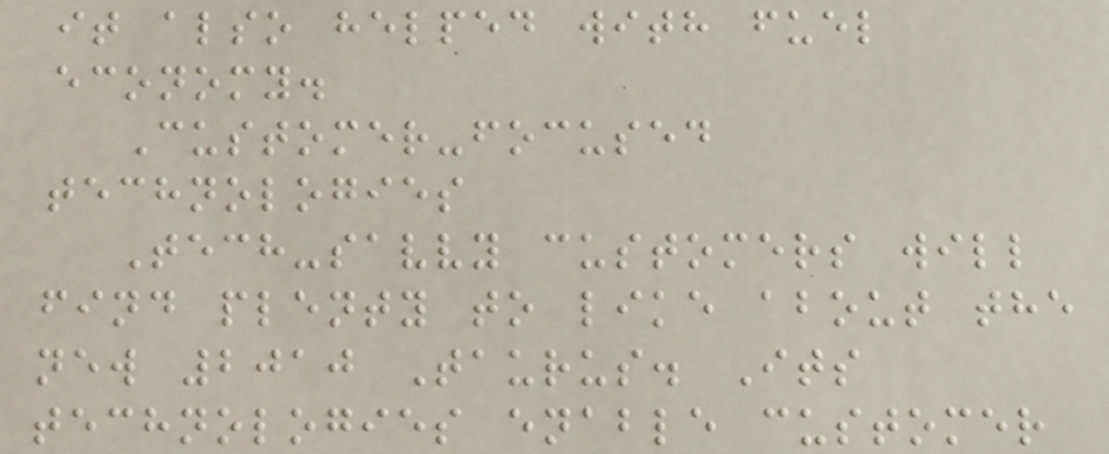it also helped with fuel
economy.
Customer-focused
technologies
Tech-savvy customers will
find plenty to like about the
new 2010 Taurus. Its
technologies enable customer
